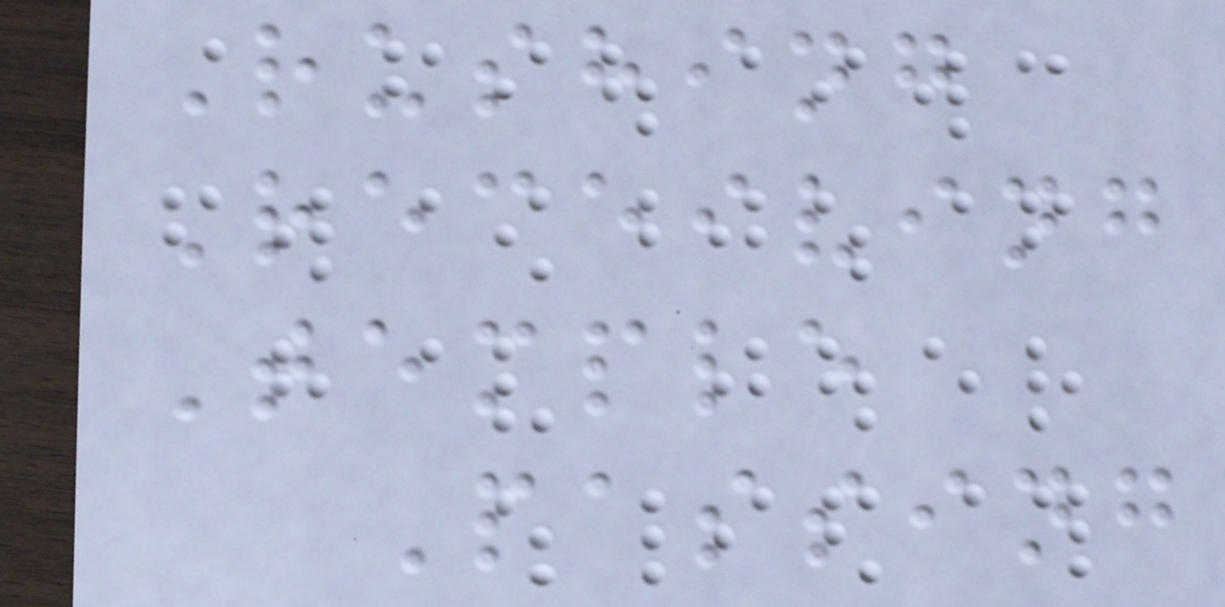Rushing
Receiving
Temple
Passing
